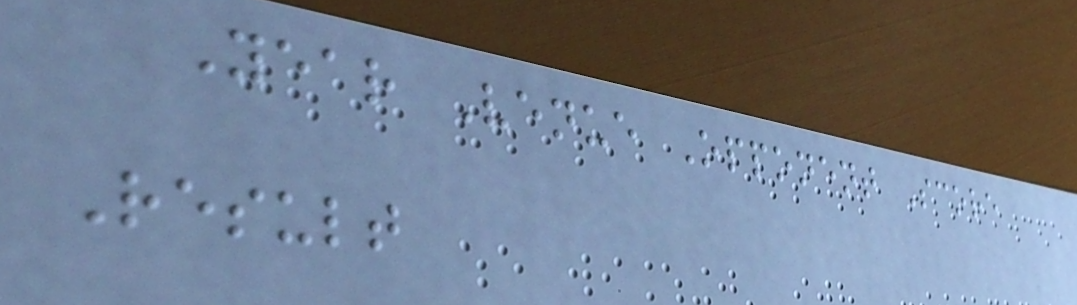Year Venue Opponent Score
Result
